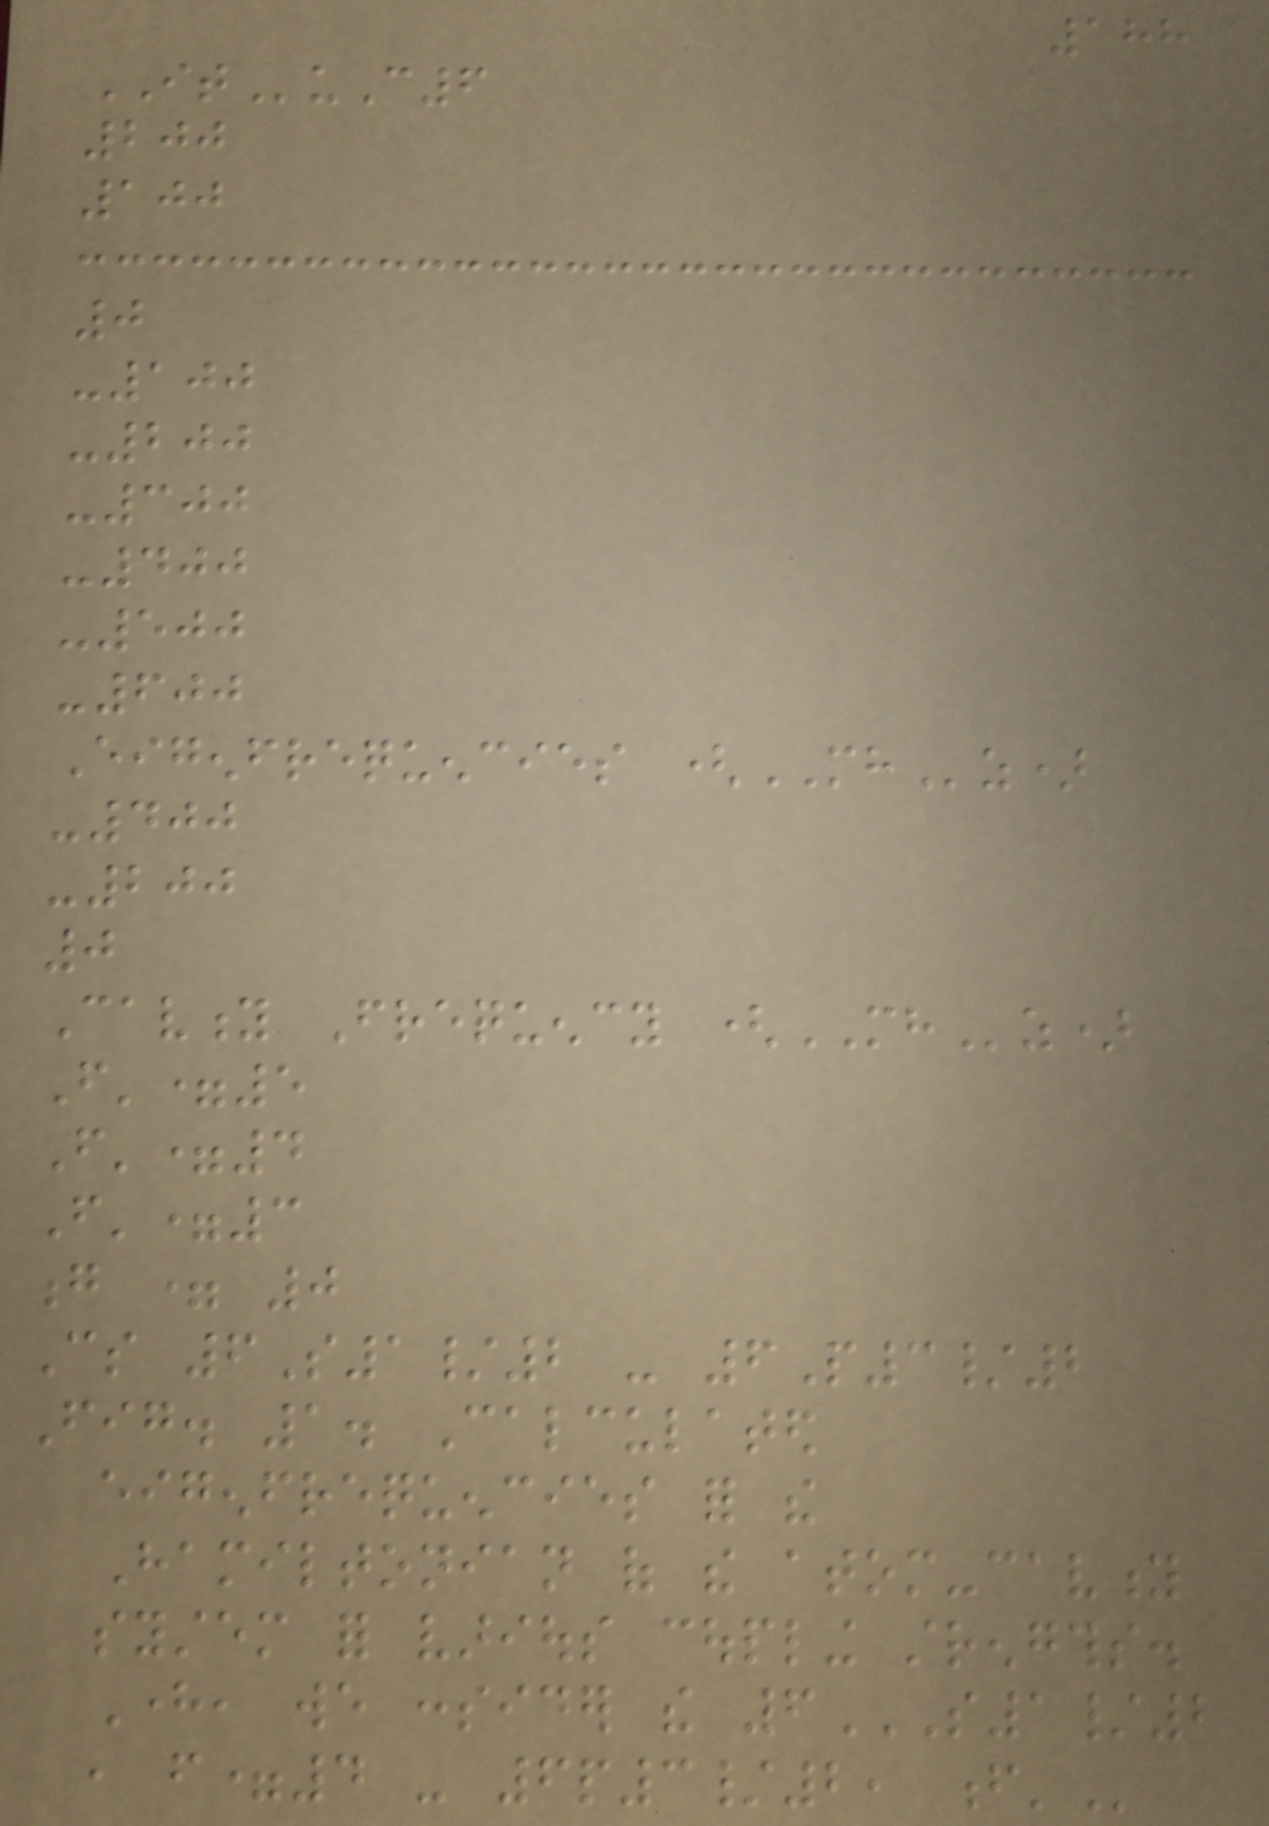188
ITuC6
200
100
0
-100
-200
-300
-400
-500
-600
Eigenfrequencies (MHz)
-400
-200
0
Cavity Frequency (MHz)
F'=5
F'=4
F'=3
g = 0
Cs 6S1/2 - 6P3/2
Fig. 1. Calculated
eigenfrequencies for the
Hamiltonian of the atom-cavity
system for various coupling strengths.
Here, we consider the 6S1/2
, F=4 - 6P3/2, F'
